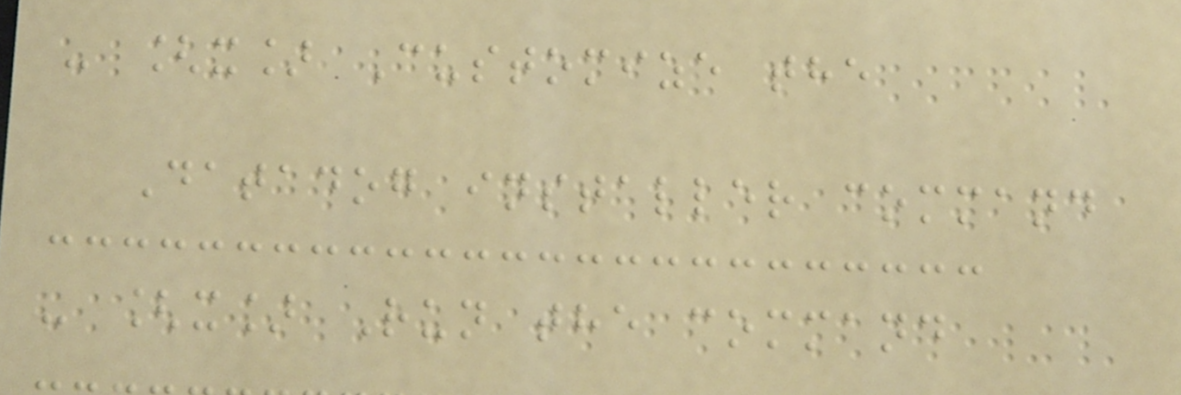- [x] Customize the
Datadog installer command
- [x] Run the command
